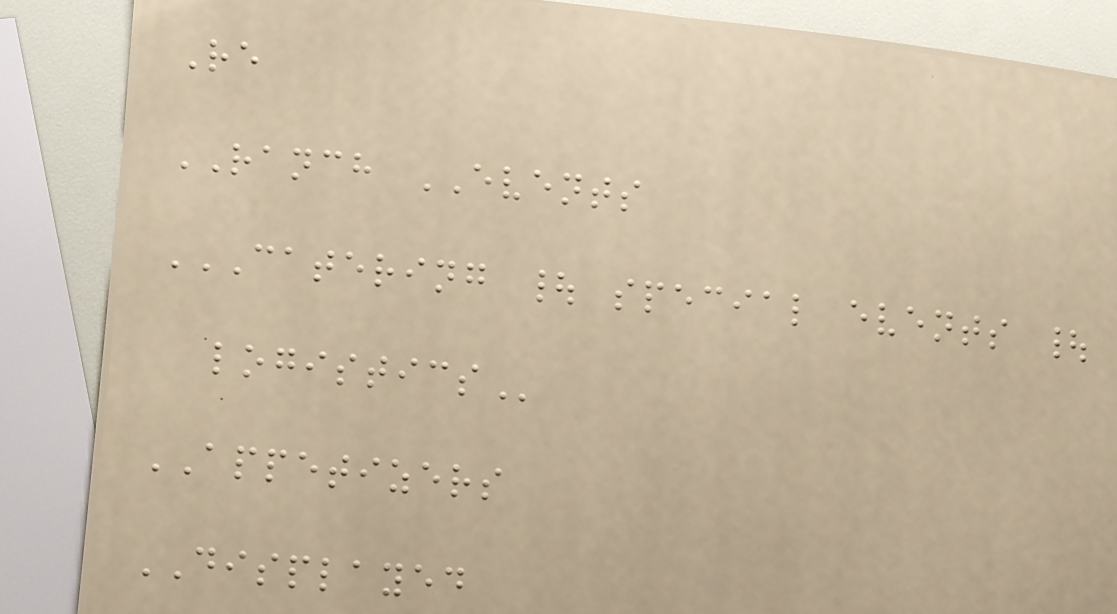Re
RANCH EVENTS
CATERING | SPECIAL EVENTS |
LOGISTICS
APPETIZERS
DISPLAYED
